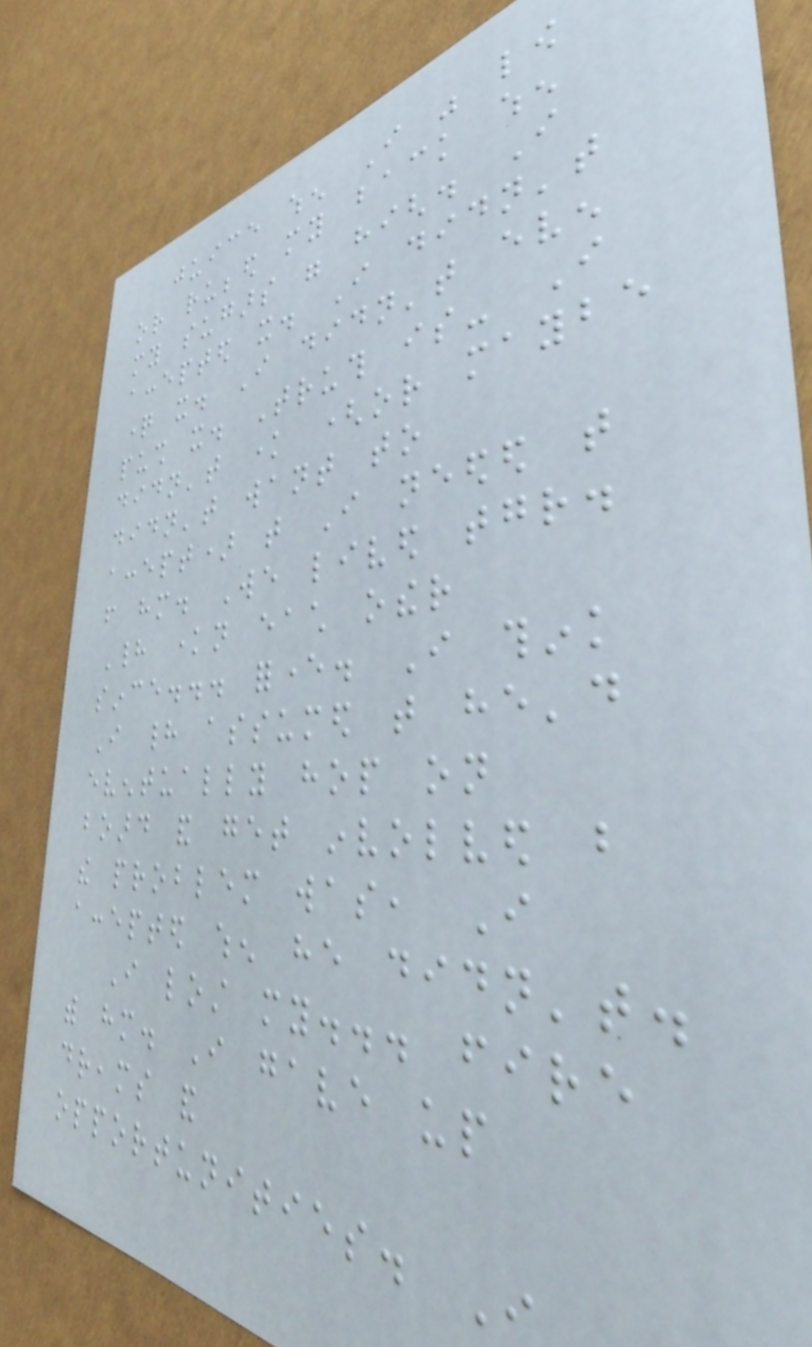juice when I was low
or rubbed my back when
my sugars were high. I
accepted it. I didn't
question it. I didn't even
push it. Truth is- I
didn't know (or maybe
didn't want to
accept) that I needed that
from him. We lived together.
Had known each other
since... forever. I think
I had assumed that he'd
eventually hop on
board and get involved but
the problem was, I
accepted when he didn't.
I lost my... fire
with him. I gave up
dreams and
opportunities. I
